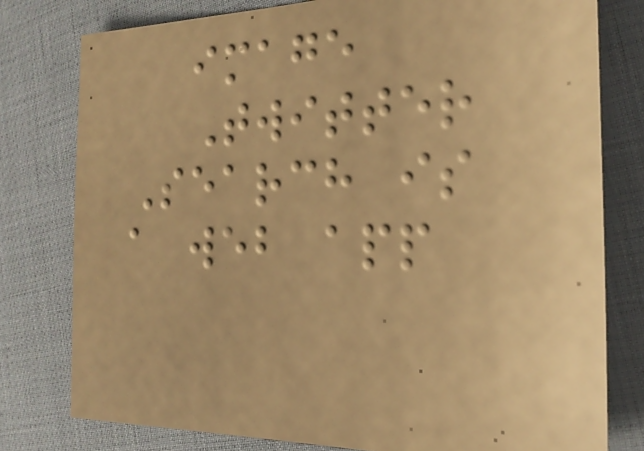image
Twitter
Search is
a web app
